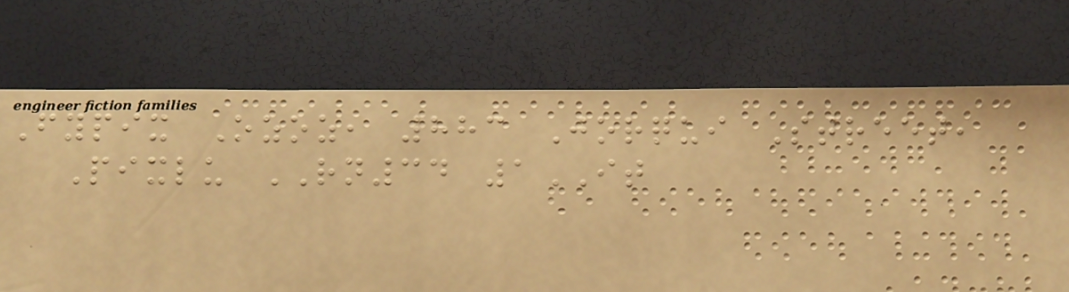Fypix Ozoz, 883 Jorqui Street,
Pixlu RN34 1IT
